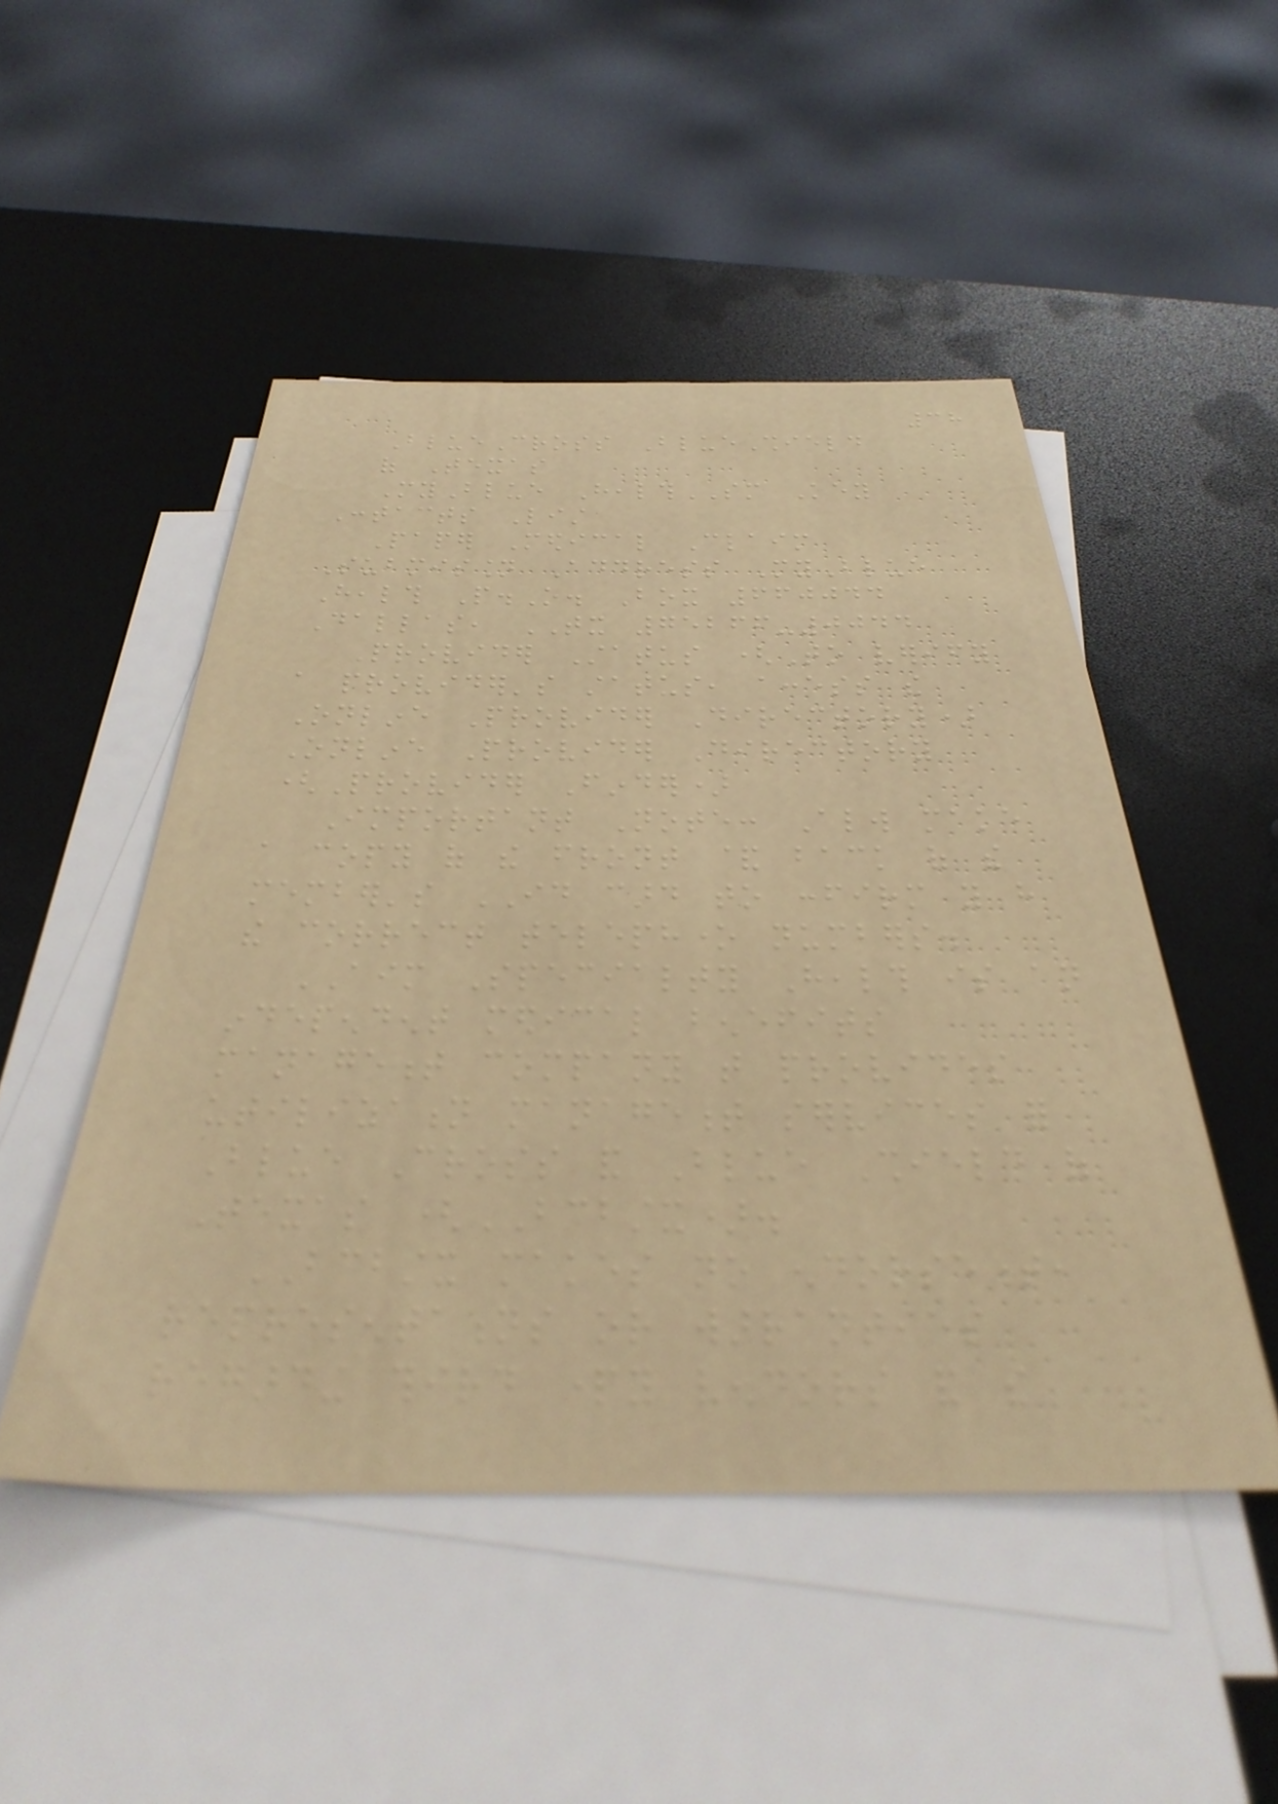38
BlueCross BlueShield
of Texas
MyBlue HealthSM Key
Contacts List
Paper Medical Claim
Submission Address MyBlue
Health P.O. Box 660044
Dallas, TX 75266-0044
Provider Status (To verify
a provider's status, access the
Online Provider Directory)
Online Provider Directory
(Provider Finder)
Important Note: Always make
a copy of the front & back of the
member's ID card to confirm you have
the correct telephone numbers.
AIM Specialty Health is an
independent medical benefits
management company that provides
utilization management services for
Blue Cross and Blue Shield of
Texas (BCBSTX).
BCBSTX makes no endorsement,
representations or warranties
regarding third party vendors and the
